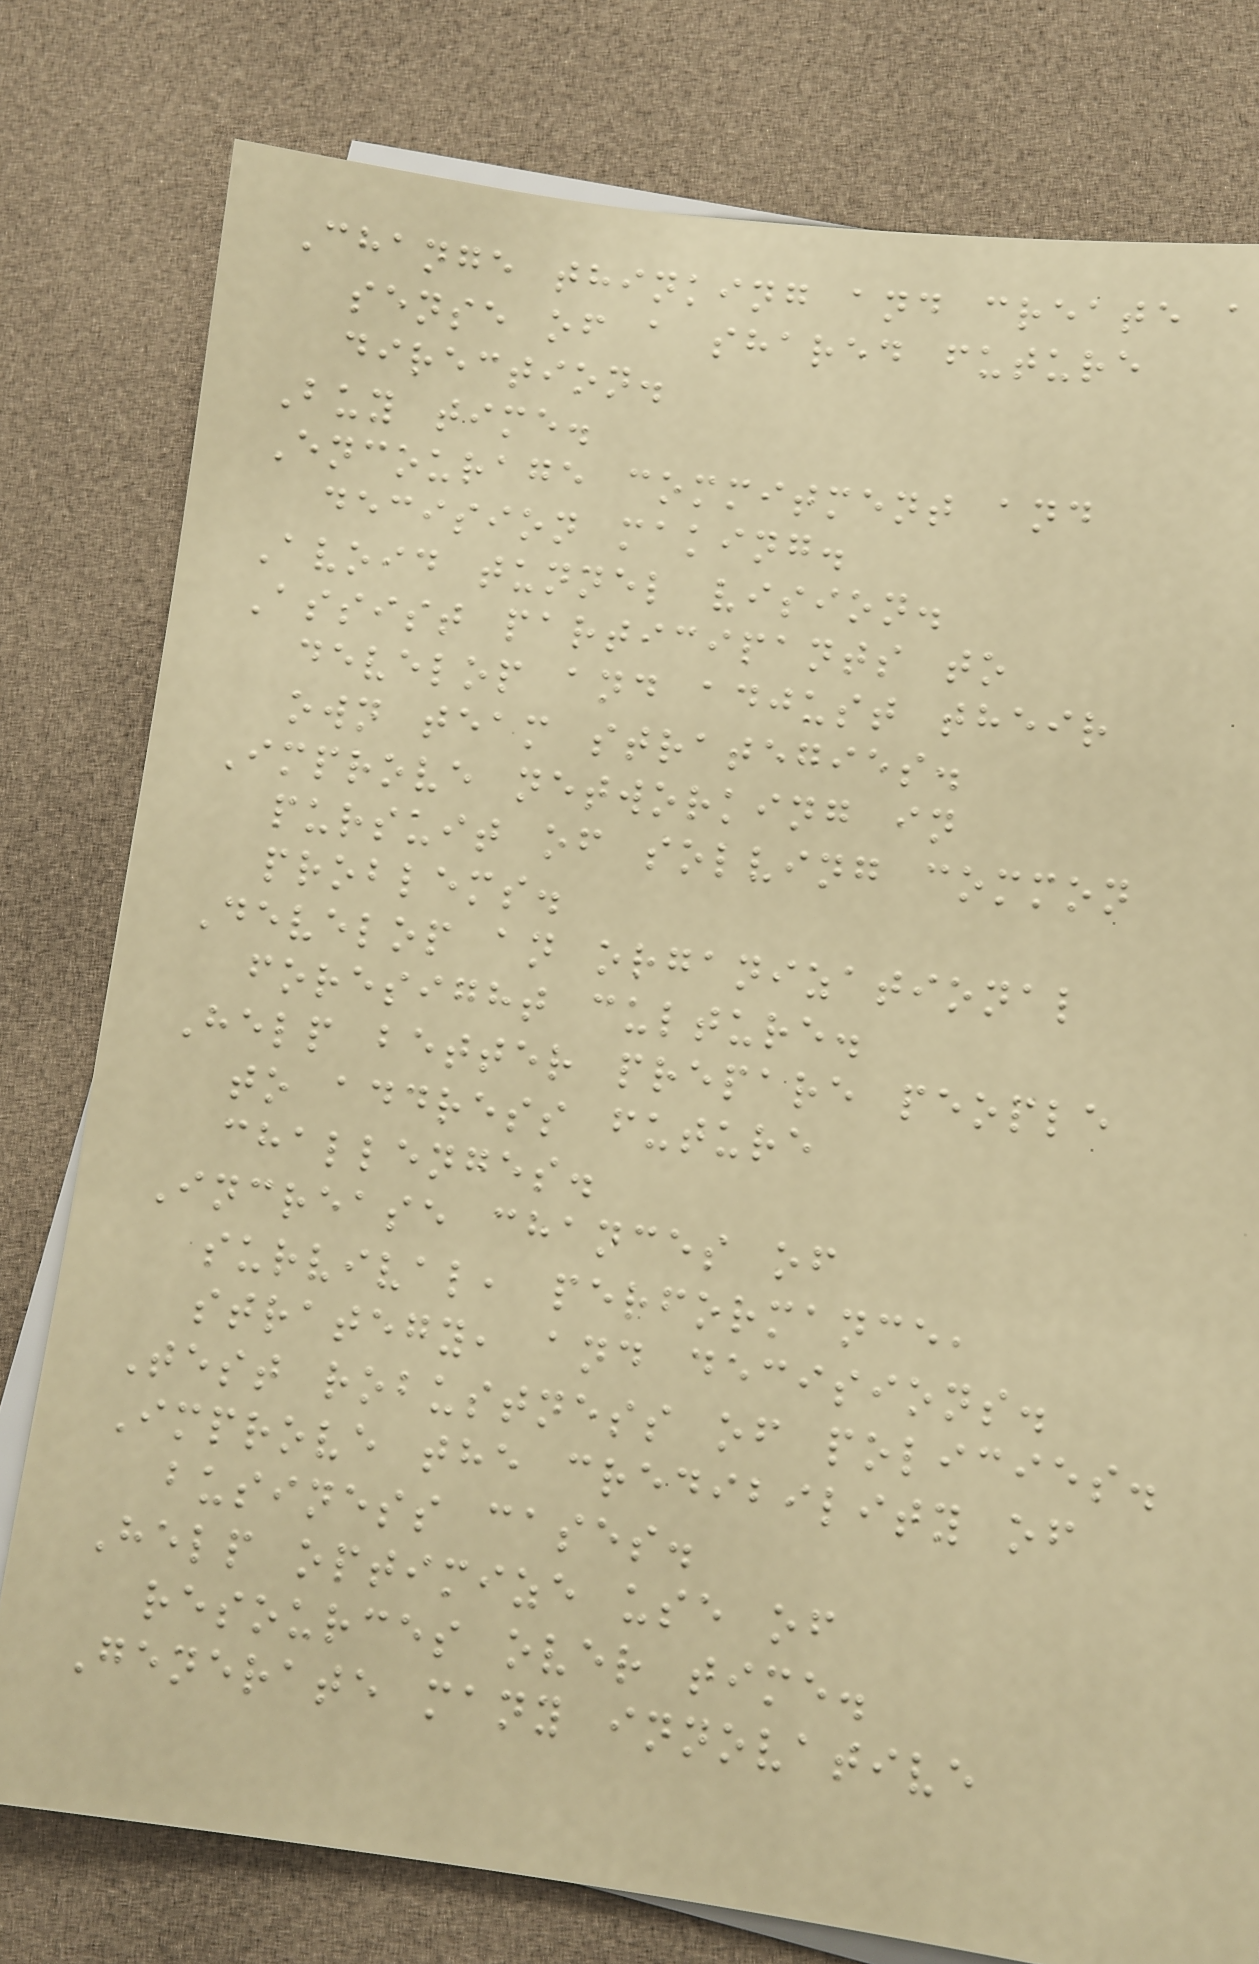Change thinking and create a
sense of a shared future
direction.
Buy time.
Encourage commitment and
decision making.
Avoid tunnel vision.
Assist participants to
develop and adjust their
own team strategies.
Improve networking in
pursuit of solving common
problems.
Develop an organizational
foresight culture.
Help better prepare people
to address future
challenges.
Increase chances of
survival, performance,
strategy, and decisions.
Test robustness of policies.
Improve the credibility of
business cases.
Help optimize use of
resources over time.
Generate many innovative
